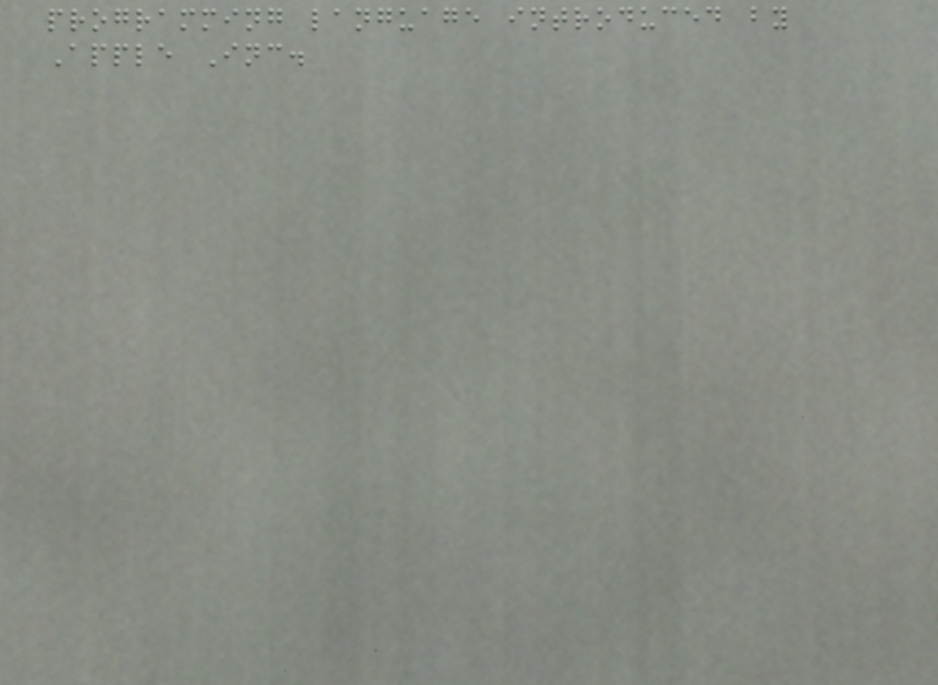programming language introduced by
Apple Inc.
